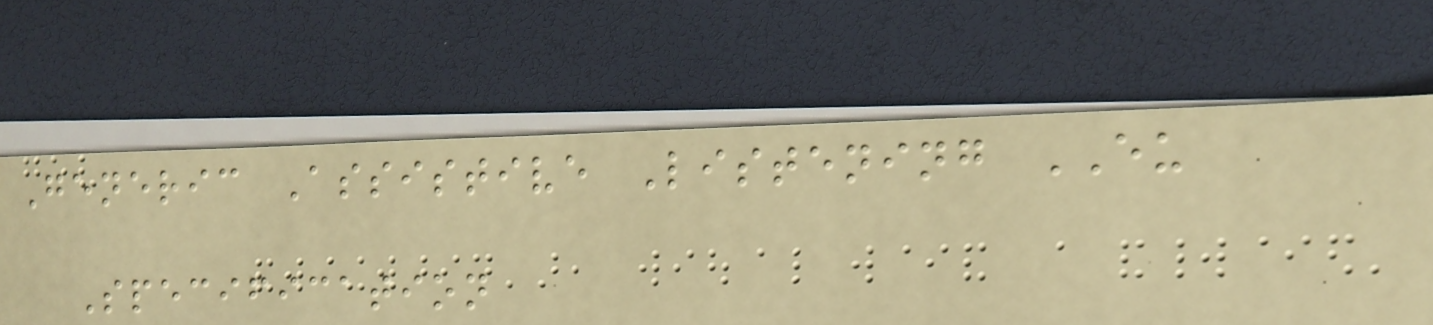Generic Assistive Listening EU
Specification
